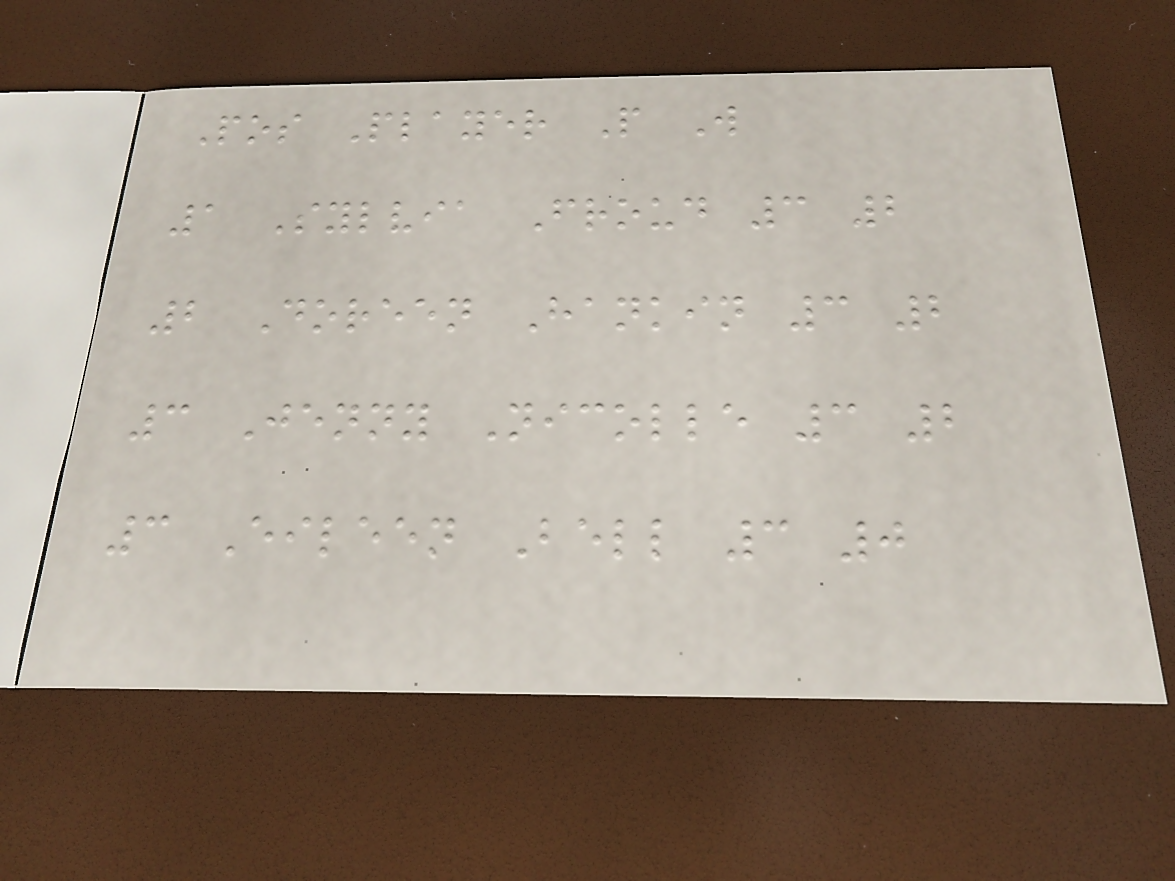Pos Player P W
1 Sylvia Froud 3 2
2 Doreen Hankin 3 2
3 Jenny Nicolle 3 2
3 Eileen Bell 3 0
